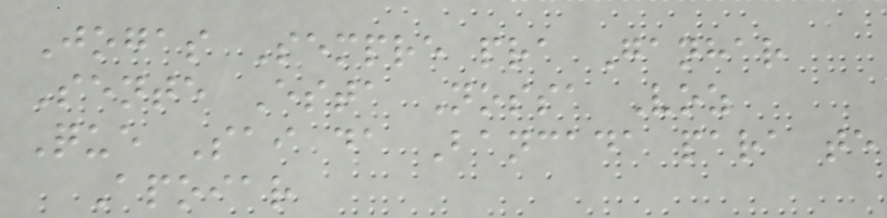Jogas Sempre pra Ganhar
Sente Esta Nossa Voz
Que Sai da Bancada para te
Apoiar
